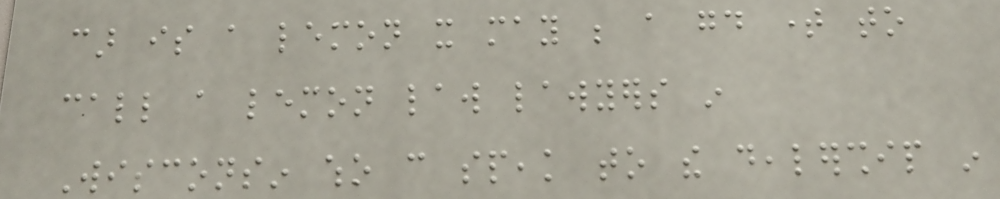car is a lemon it may be a good time to
call a lemon law lawyers in
Wisconsin who can speak to the dealership in
